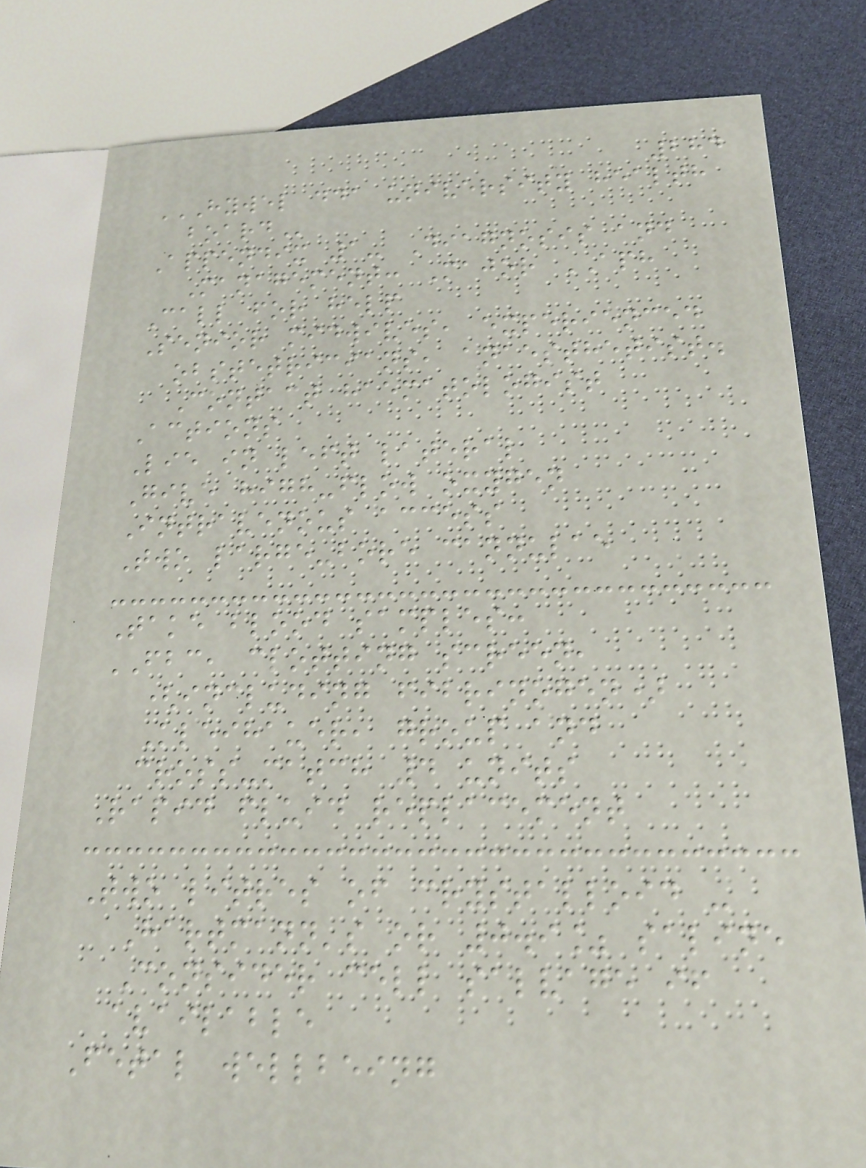284
HYWEL DDA UNIVERSITY HEALTH
BOARD
Appendix 1- Diagnosis and
Management: Major APH
Call for help
Senior midwives, experienced
obstetricians, anaesthetist.
Contact haematologist
Actions
Lie in left lateral
Give high-flow oxygen
Intravenous access
Two large-bore cannulae
Take blood samples:
FBC, clotting screen,
(including fibrinogen)
Kleihauer, group and
cross-match 4 units
Rapid fluid replacement
Two litres of crystalloid -
Hartmann's or 0.9% saline
Consider cell salvage if
available
Fetal wellbeing
